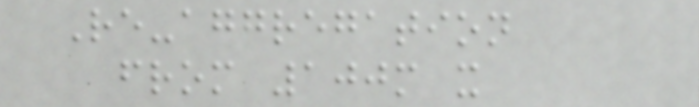Re-aggregation
from 100m x
